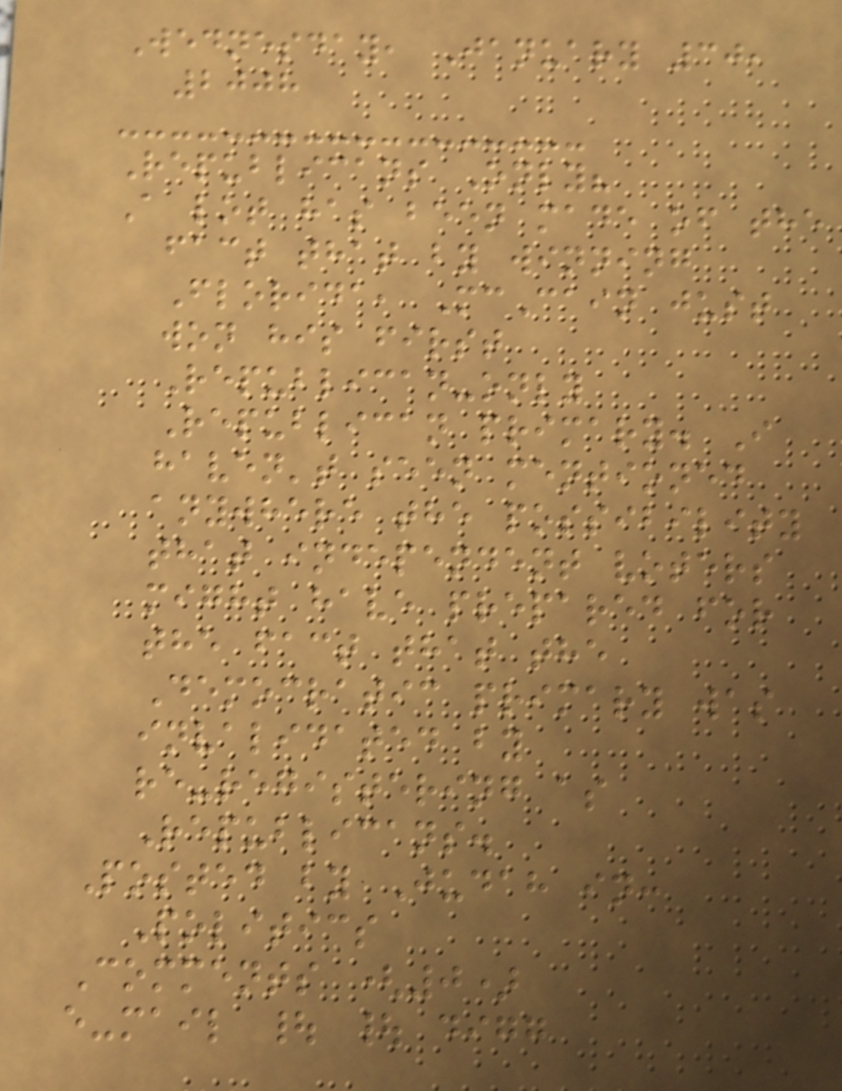Wednesday, January 30,
2008
Republicans Only?
A lot has been made of the
fact that by winning
Florida, McCain just
won his first
Republican-only
Republican primary. I
haven't seen mentioned
anywhere the possibility
that independent voters
might have prepared for
the fact that the
Democratic primary was
invalidated by
re-registering as
Republicans.
Posted by Judah in:
Politics
Comments (0)
e-mail | | digg
